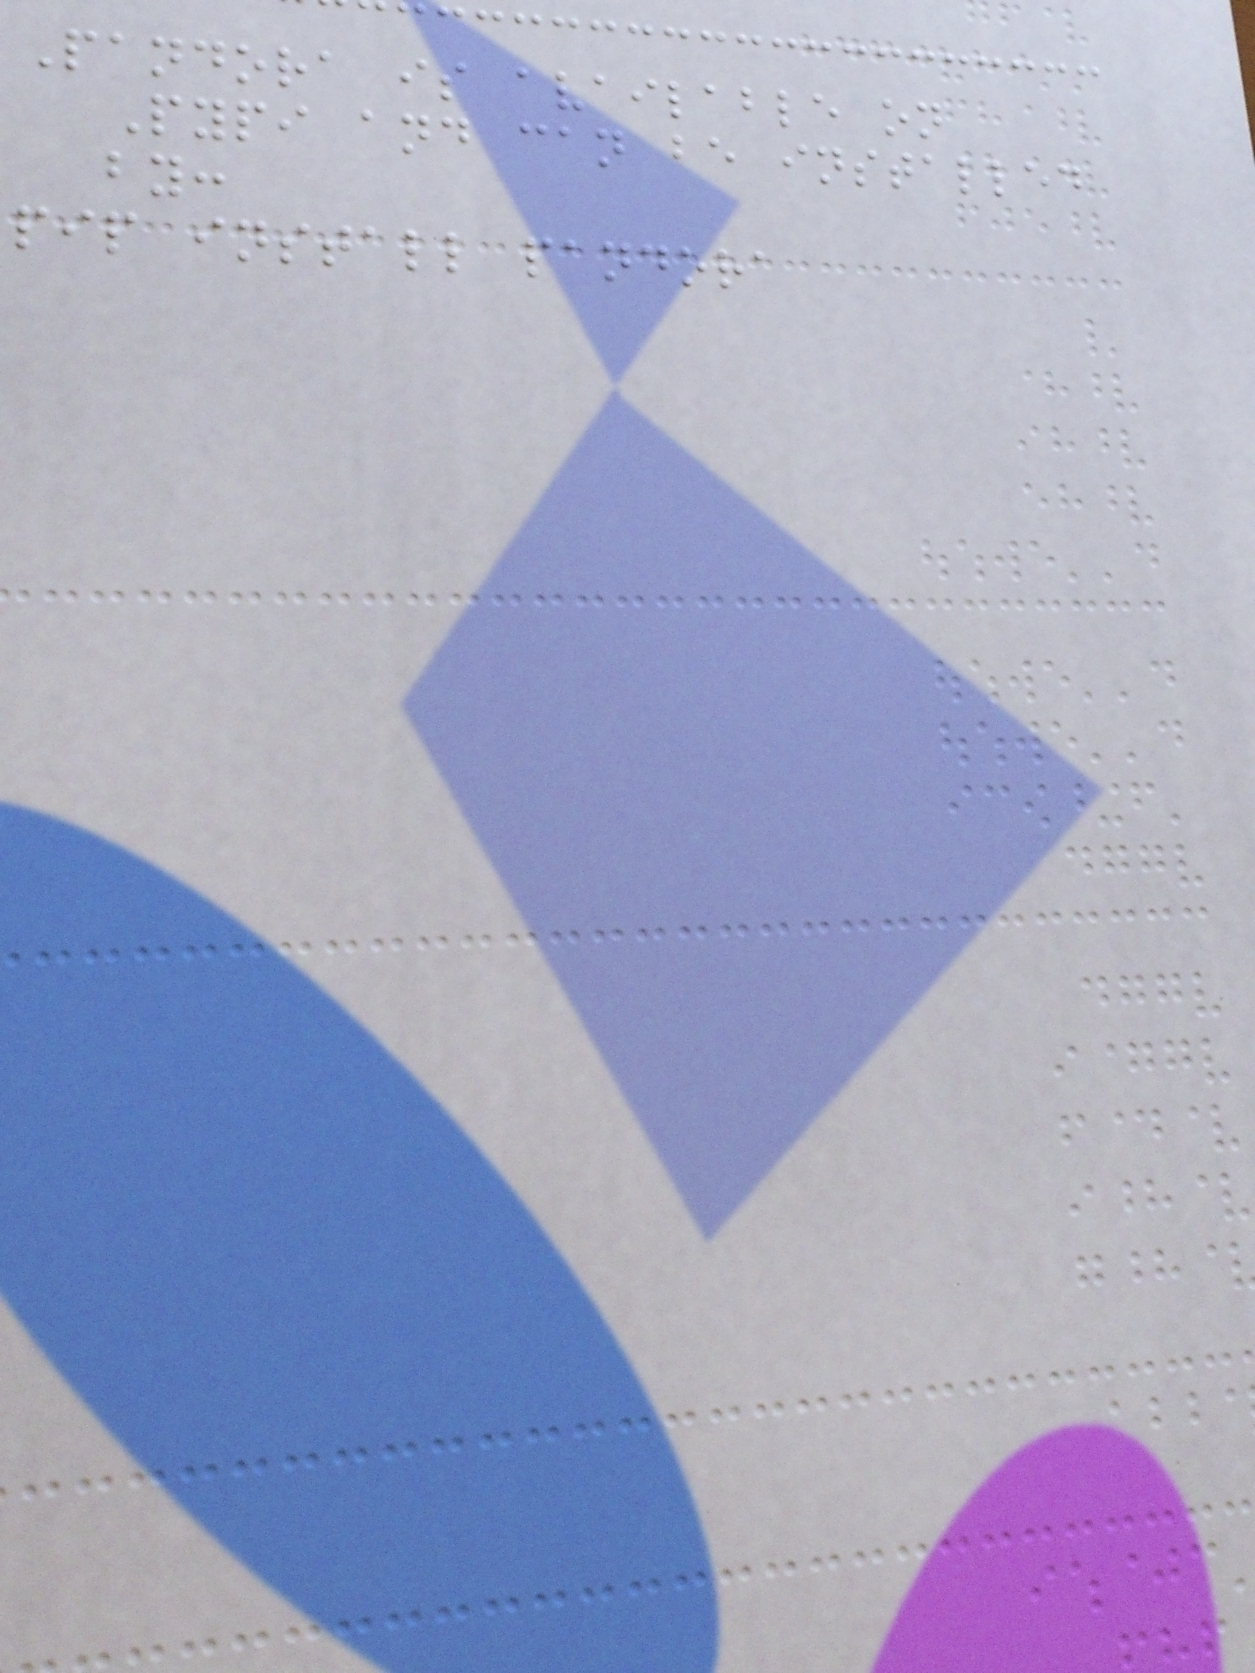Pandora is available on
Pypi and can be installed
by:
pip install pandora
